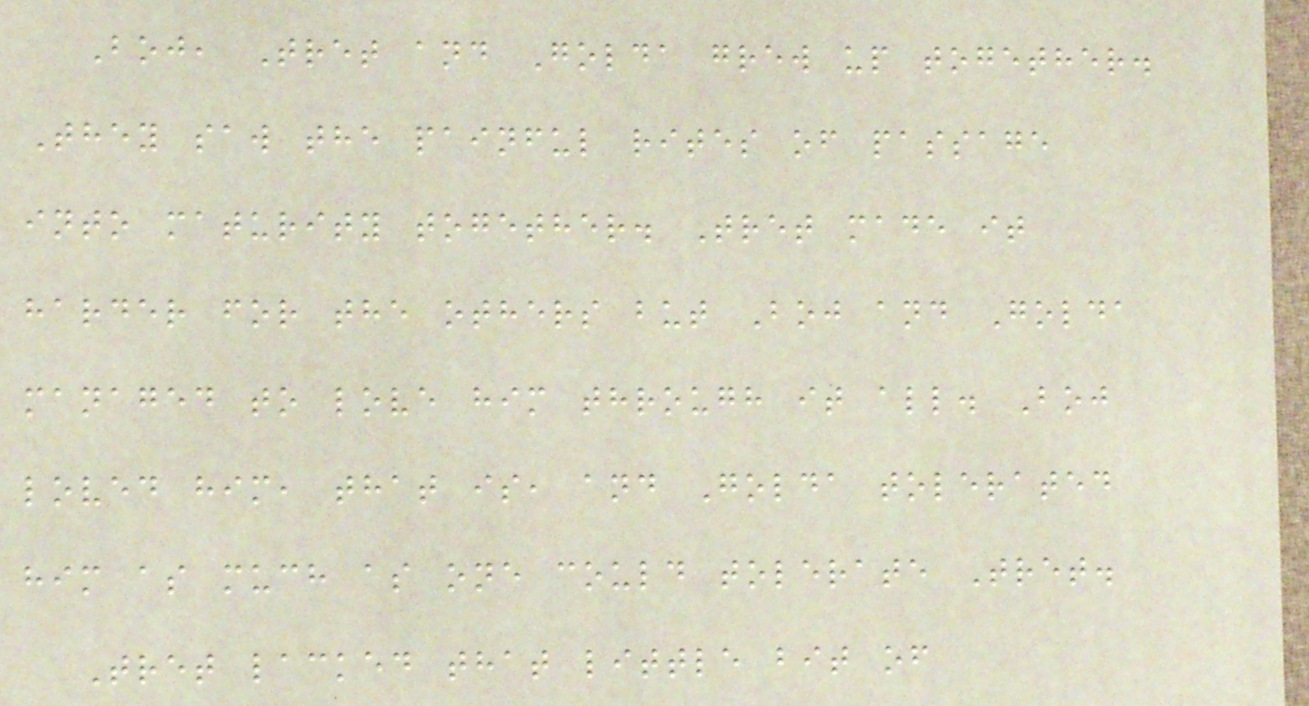Boj, Tret and Golda grew up together.
They saw the painful rites of passage
into maturity together. Tret made it
harder for the others but Boj and Golda
managed to love him through it all. Boj
loved him, that is, and Golda tolerated
him as much as one could tolerate Tret.
Tret lacked that little bit of
